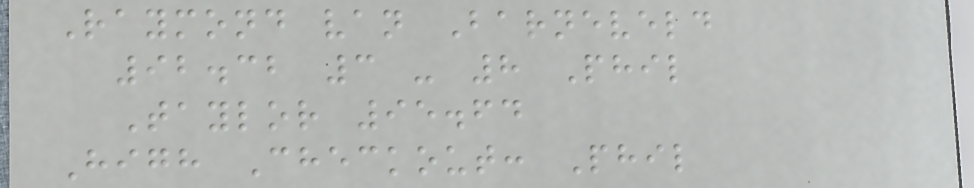Raymond van Barneveld
92.32 3 - 8 Phil
Taylor 95.64
High Checkout: Phil
